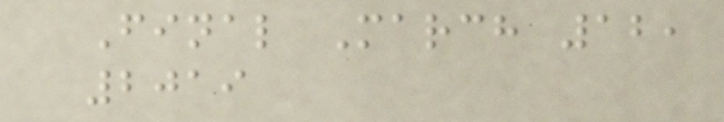Final March 12,
2019
